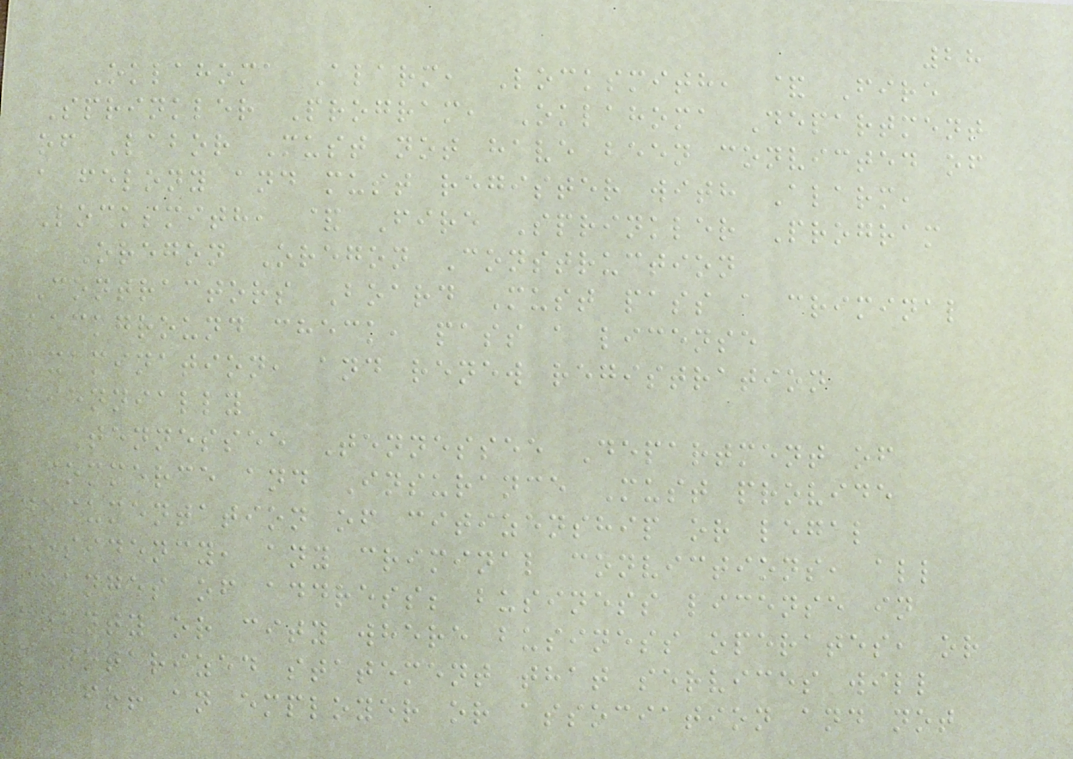28
Oklahoma Alarm, Locksmith, & Fire
Sprinkler Program, Oklahoma Department
of Labor Must not have been convicted of
a felony and must register with Alarm,
Locksmith, & Fire Sprinkler Program
Oregon Oregon Construction
Contractors Board Must pass a criminal
background check, pass a license
examination, and renew registration
biennially
Tennessee Tennessee Department of
Commerce and Insurance Must provide
documentation of citizenship or legal
residency, any criminal convictions, all
changes of address; business license in
county or city where business operates, or
a notarized statement that services will
be for an employer or association and not
